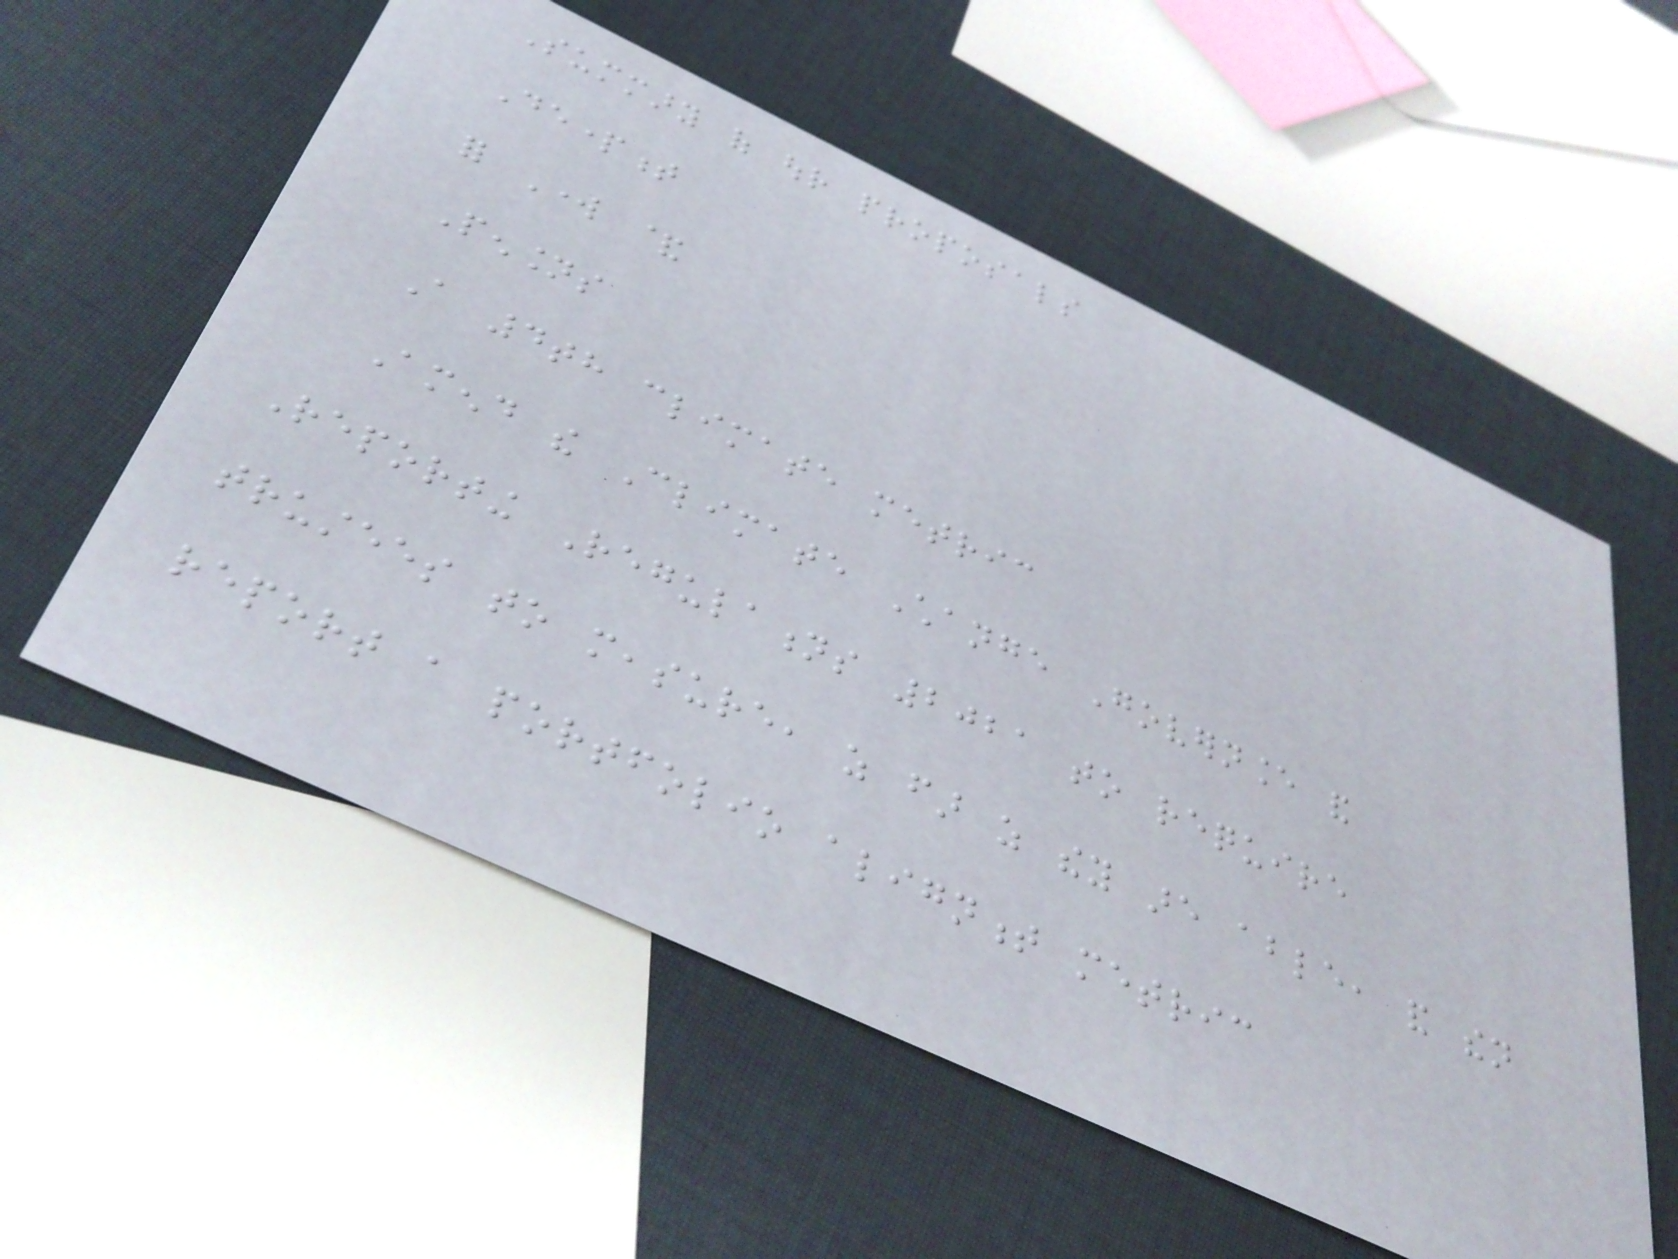Summary of our proposals
Department
for Work &
Pensions
A 4th climate metric
Amend the Climate Change Governance and
Reporting Regulations 2021 to require
trustees to measure, as far as they are able, and then
report a portfolio alignment metric
